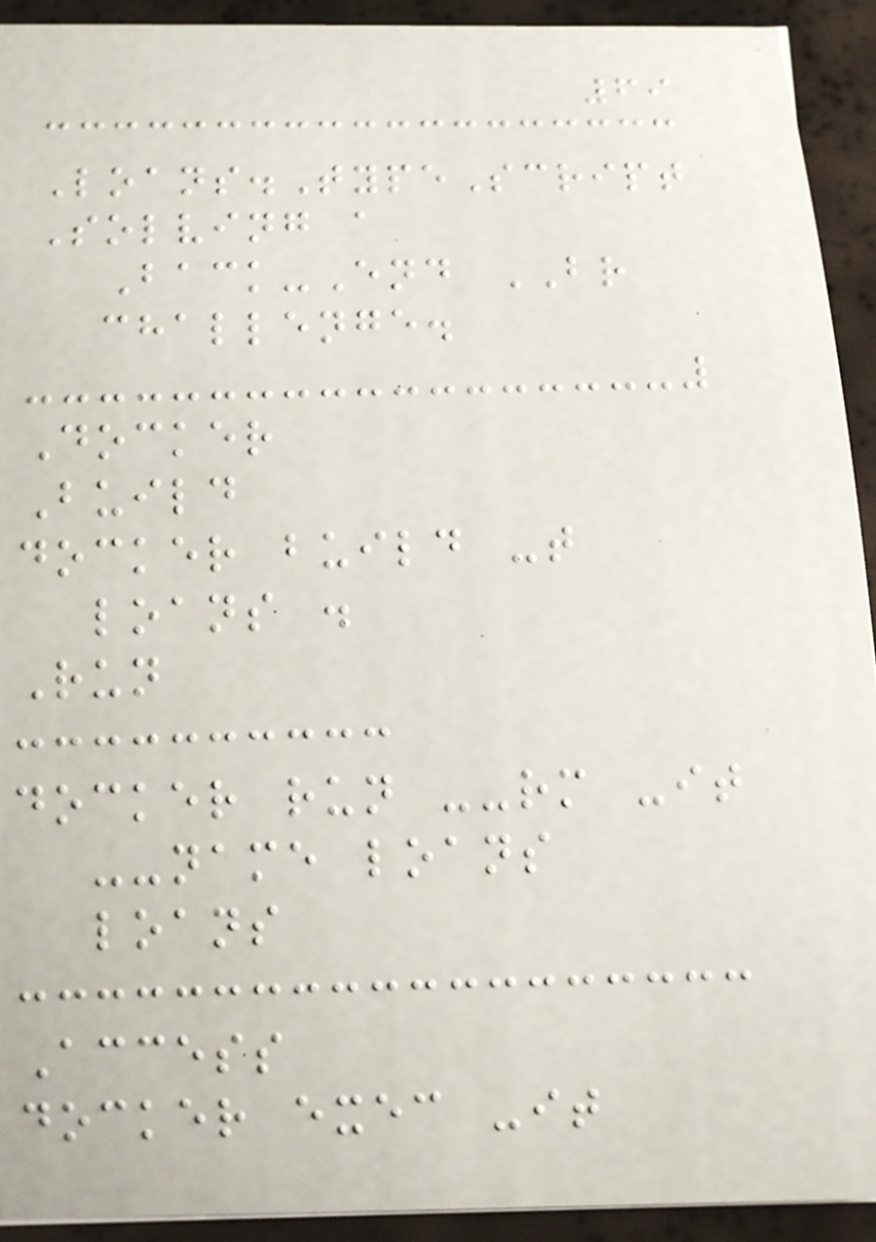69
Loans.TypeScript
Solving a
Back-End BR
challenge.
Docker
Build
docker build -t
loans .
Run
docker run --rm -it
--name loans
loans
Access
docker exec -it
